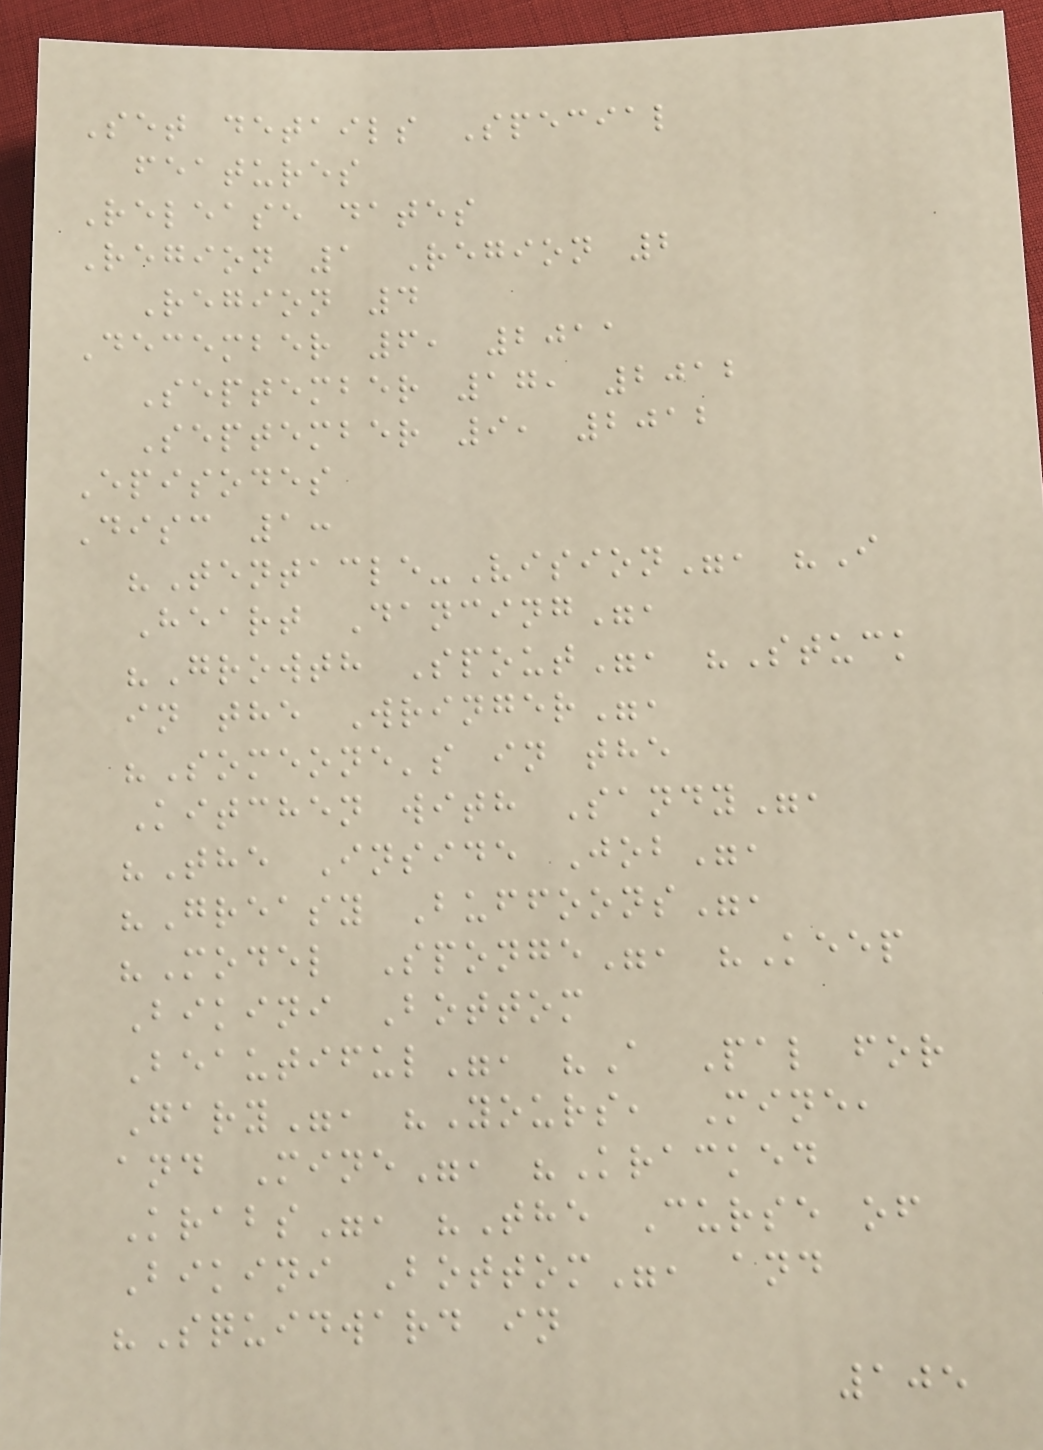Set details Special
features
Release dates
Region 1 Region 2
Region 4
December 6, 2011
September 17, 2012
September 9, 2012
Episodes
Disc 1:
"Tentacle-Vision", "I
Heart Dancing",
"Growth Spout", "Stuck
in the Wringer",
"Someone's in the
Kitchen with Sandy",
"The Inside Job",
"Greasy Buffoons",
"Model Sponge", "Keep
Bikini Bottom
Beautiful", "A Pal for
Gary", "Yours, Mine,
and Mine", "Kracked
Krabs", "The Curse of
Bikini Bottom", and
"Squidward in
105
